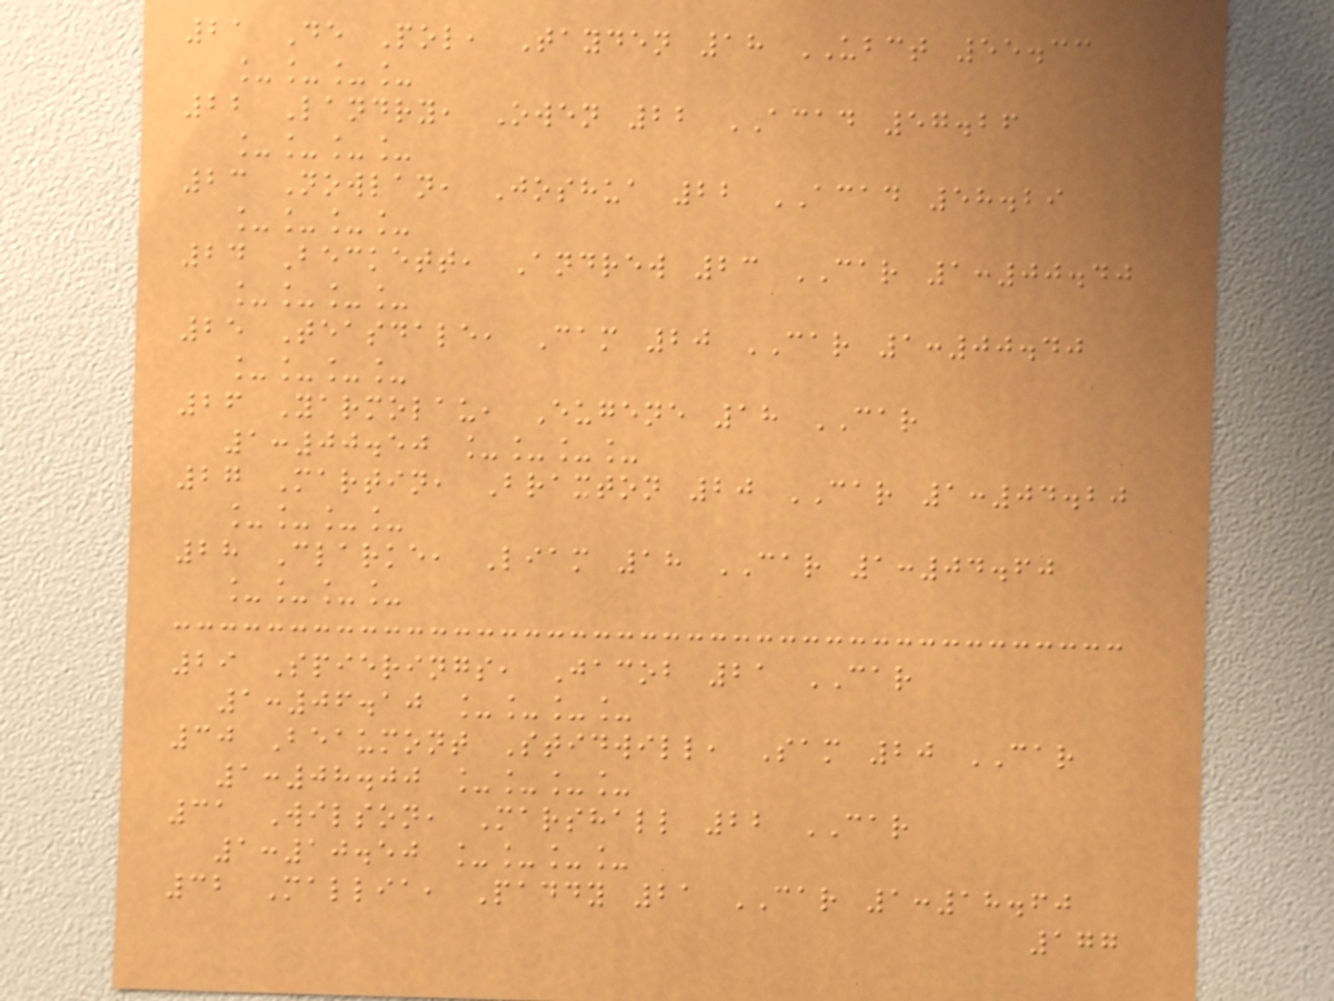21 De Pol, Tayden 18 UBCT 55.33
____
22 Landry, Owen 22 ACAD 57.26
____
23 Nowlan, Joshua 22 ACAD 58.29
____
24 Beckett, Andrew 23 CAR 1:00.40
____
25 Teasdale, Cam 20 CAR 1:00.40
____
26 Yarmolau, Eugene 18 CAR
1:00.50 ____
27 Martin, Braxton 20 CAR 1:04.20
____
28 Clarke, Liam 18 CAR 1:04.60
____
29 Spierings, Jacob 21 CAR
1:06.10 ____
30 Beaumont Stidwill, Sam 20 CAR
1:08.00 ____
31 Wilson, Marshall 22 CAR
1:10.50 ____
32 Mallia, Paddy 21 CAR 1:18.60
177
